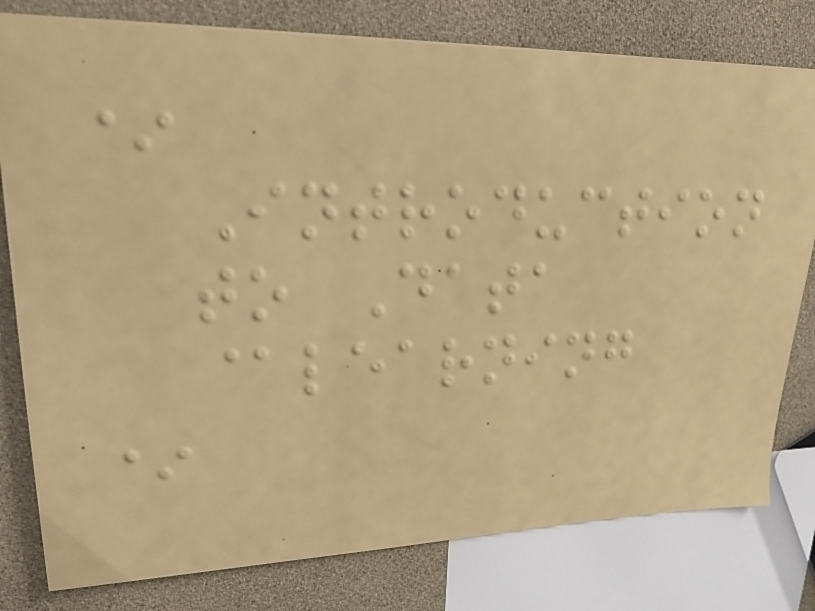*
Introduction
to Data
@learning
*
